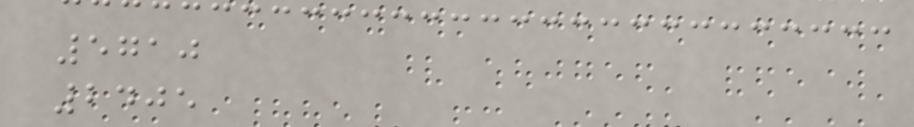5710
2405
